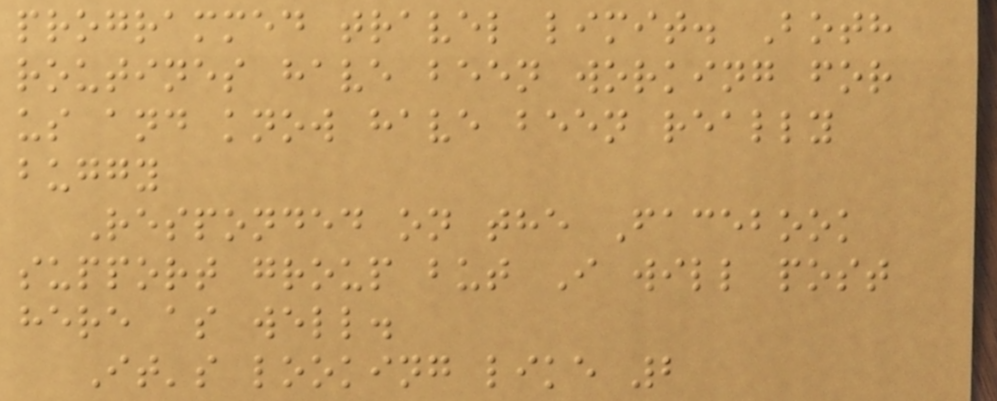programmed travel limit. Both
routines have been working for
us and know have been really
buggy
Responded on the Facebook
support group but I will post
here as well.
It's looking like 2
